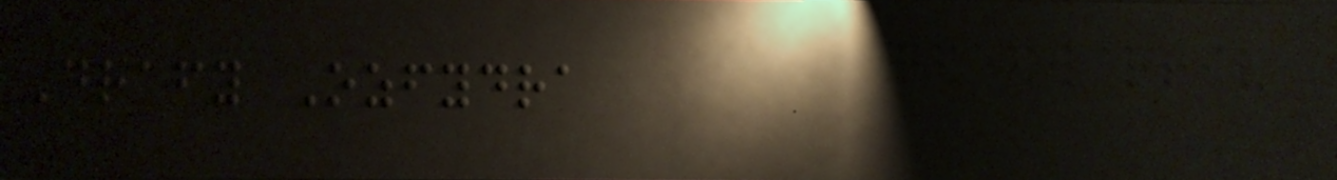Drafy Ozfydra
